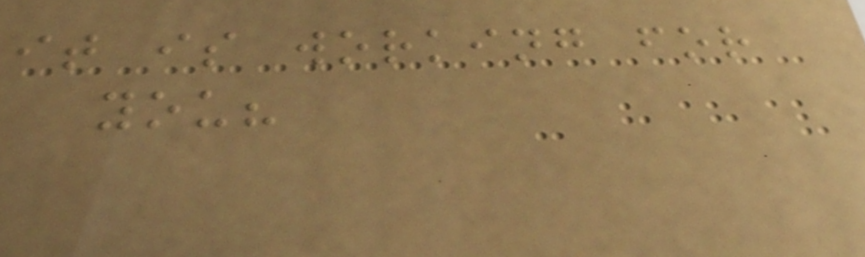it is working for
you?
